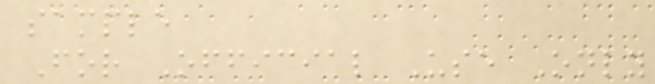sample
For Official Use Only
